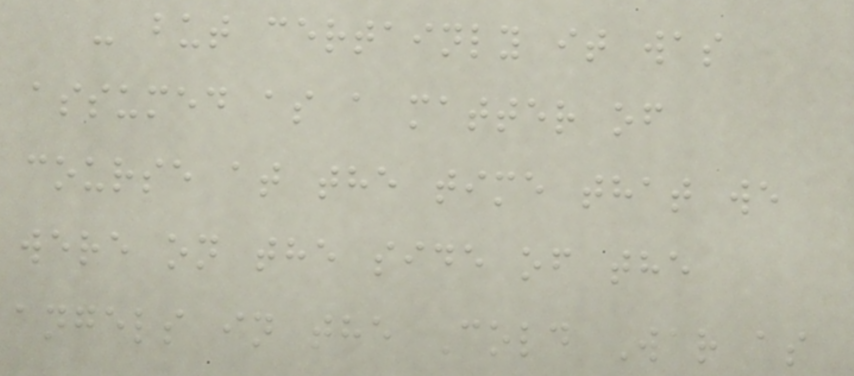- but certainly it was
assumed as a matter of
course at the time that we
were on the side of the
angels in the Cold War as
